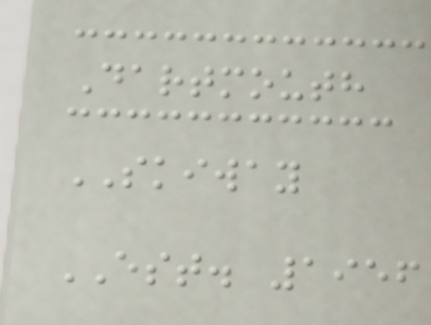Dartmouth
SKIWAY
EST. 1956
